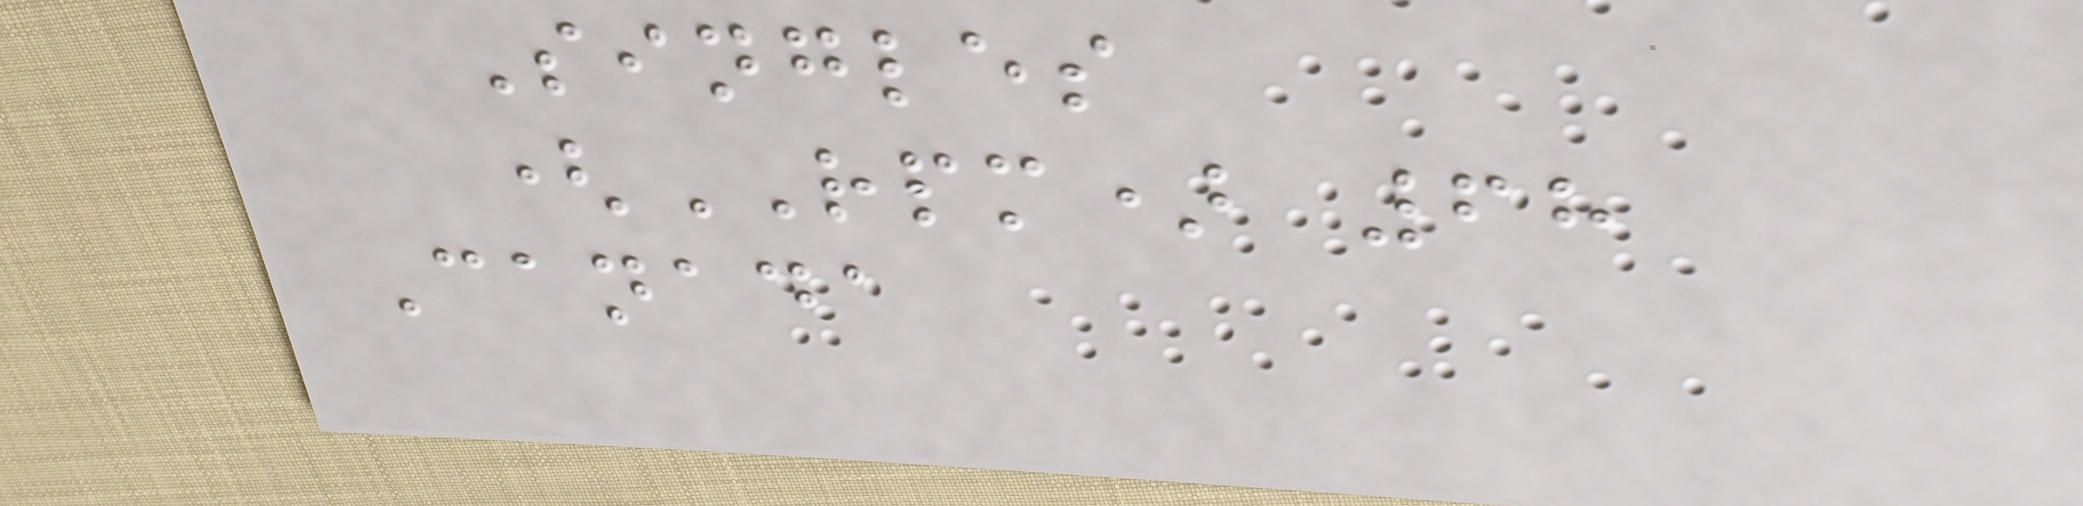Singles
(RPM) 68
Canada
